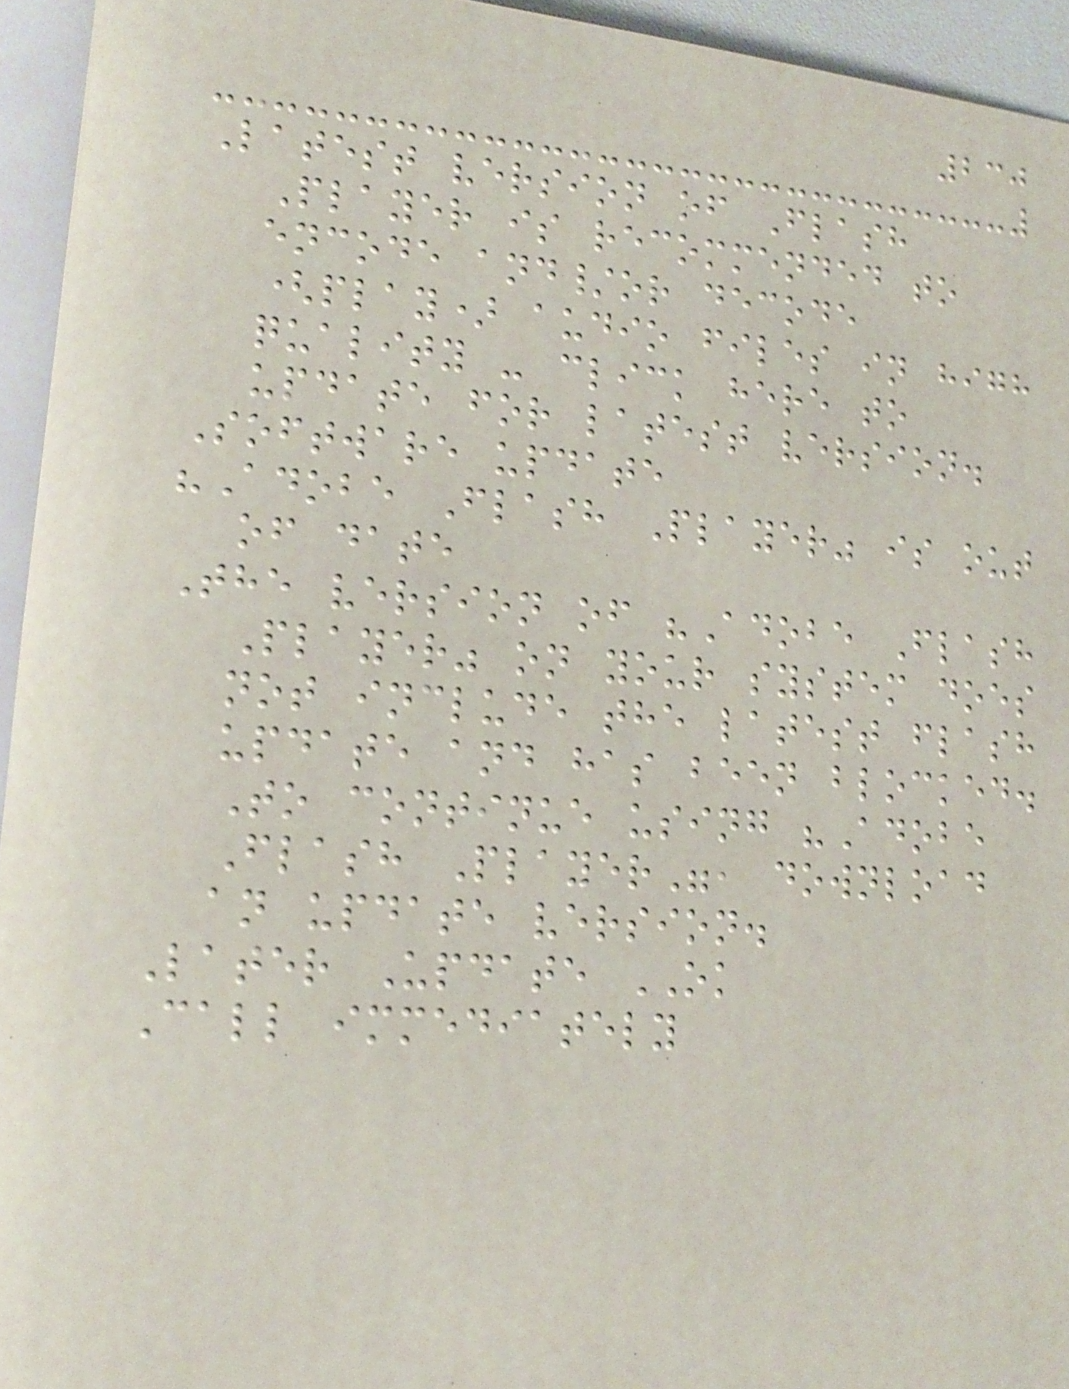230
Latest version of Flash
Player is recommended to
encode and/or decode
(play) audio files in high
quality - click here to
update for latest version.
Software update
"Adobe Flash Player" is out
of date
The version of "Adobe Flash
Player" on your system does
not include the latest flash
update and has been blocked.
To continue using "Adobe
Flash Player", download
an update version.
Later Update OK
Call immediately
